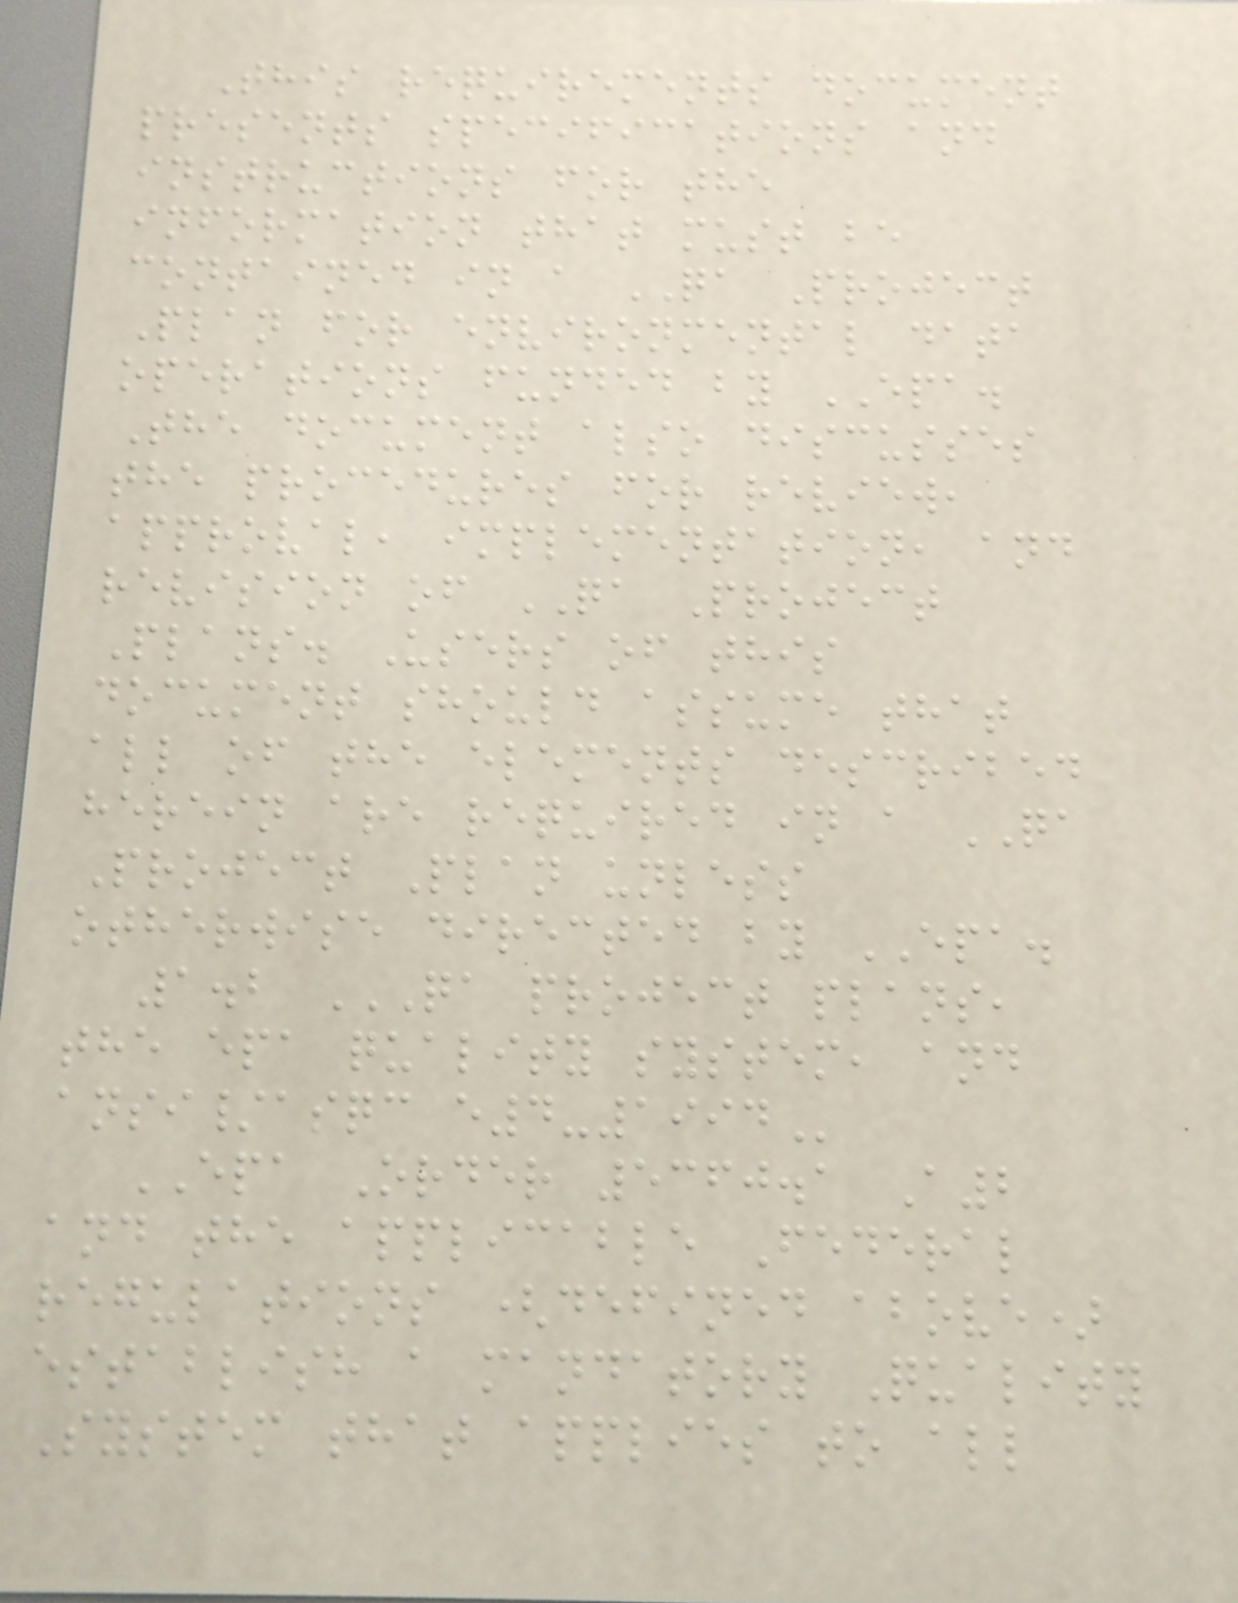This requirements document
presents specifications and
instructions for the
information that must be
contained in a QA Project
Plan for environmental data
operations funded by EPA.
The document also discusses
the procedures for review,
approval, implementation, and
revision of QA Project
Plans. Users of this
document should assume that
all of the elements described
herein are required in a QA
Project Plan unless
otherwise directed by EPA.
1.2 QA PROJECT PLANS,
THE EPA QUALITY SYSTEM, AND
ANSI/ASQC E4-1994
EPA Order 5360.1 A2
and the applicable Federal
regulations (defined above)
establish a mandatory Quality
System that applies to all
